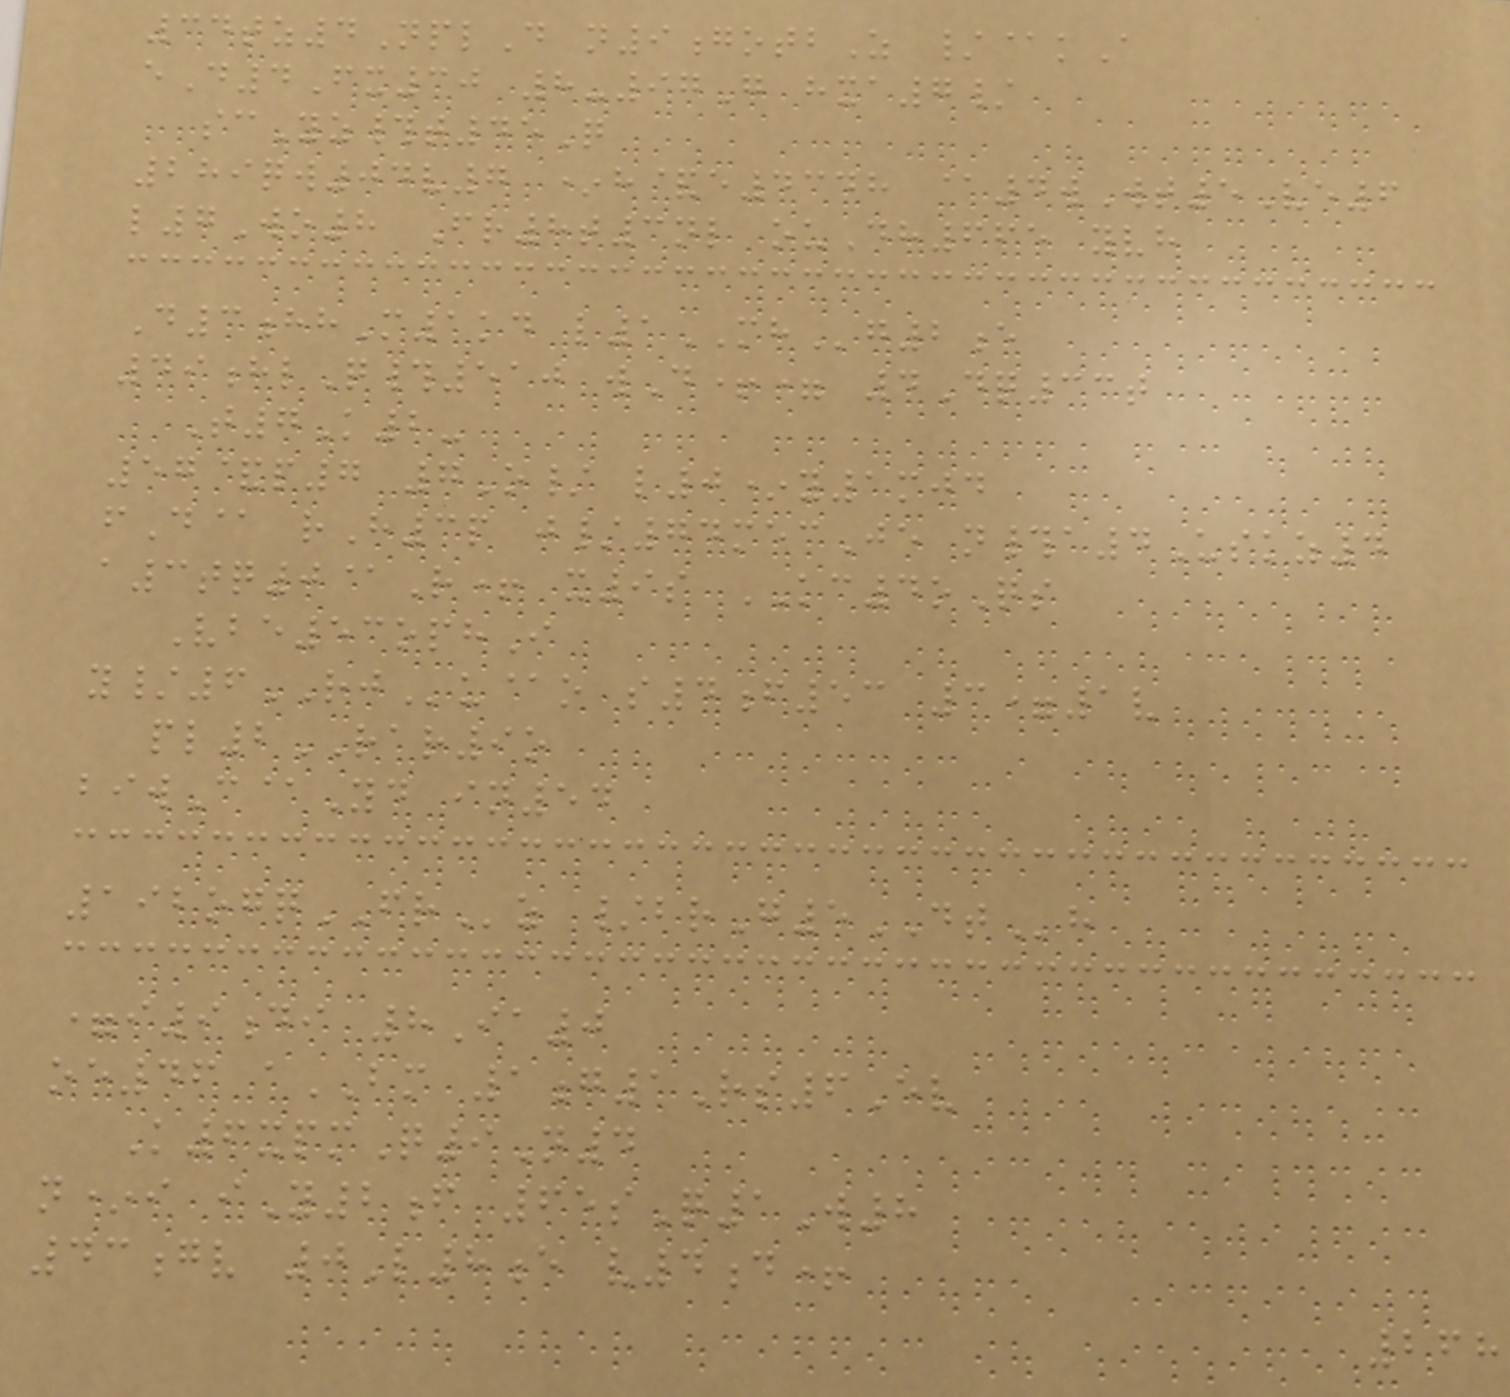34tz4NplD n9gotbZ /@kA
eD4Fx30 8-97G hxa7/
scYz#t45Q
289qw04v7 *h&e4348 @4wWt5Ve6
l7Wo8 Fr8t3nl ouDh665 yvh
D3hhM1kd l1MHg2e
49hlQ#510 wD+= 4Dq33t
T7K2-
57&p7 7O/ l0*y1mjd
fD@ rH3p j/74mecJe n#a4Uskz4
a3tq0@R+ x9s KC4oQs
Vbe53ophI
y/6RJu@o s4f53 3=1v
pl2RAR9o
biwC@Yd in54
192ogqFRz /brG5DTh
=i9di 8Ia0
oe46 aBM 1g1Rs6Ev
K6xpmQ9N4
n*i iY2f 65sQ1W8
43gv 0L8e v4d+
268
